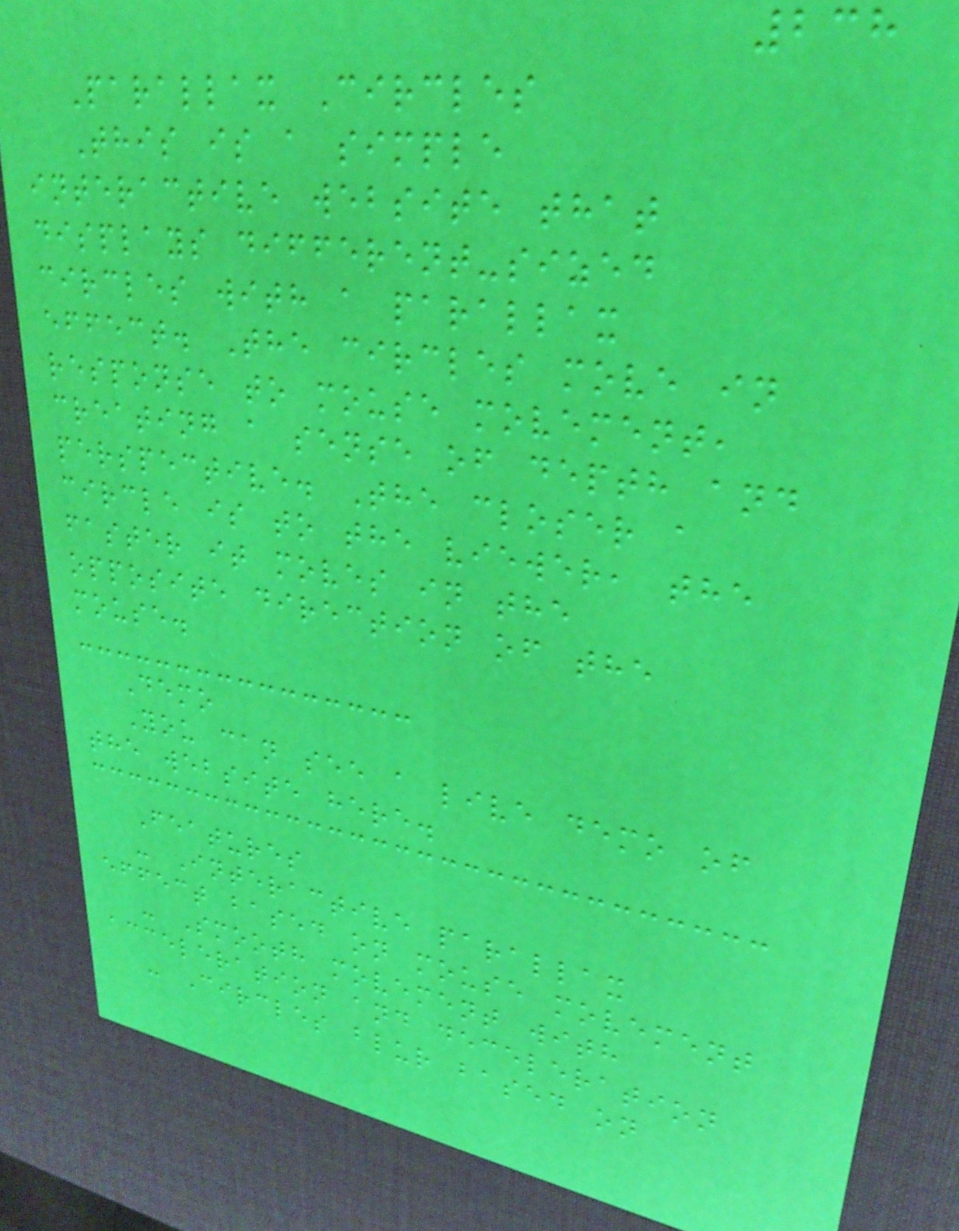238
Parallax Circles
This is a simple
interactive website that
displays different-sized
circles with a parallax
effect. The circles move in
response to mouse movement,
creating a sense of depth and
perspective. The closer a
circle is to the viewer, the
faster it moves in the
opposite direction of the
mouse.
Demo
You can see a live demo of
the website here.
Features
- Interactive parallax
effect based on mouse movement
- Smooth movement with
acceleration and deceleration
- Circles blur based on
